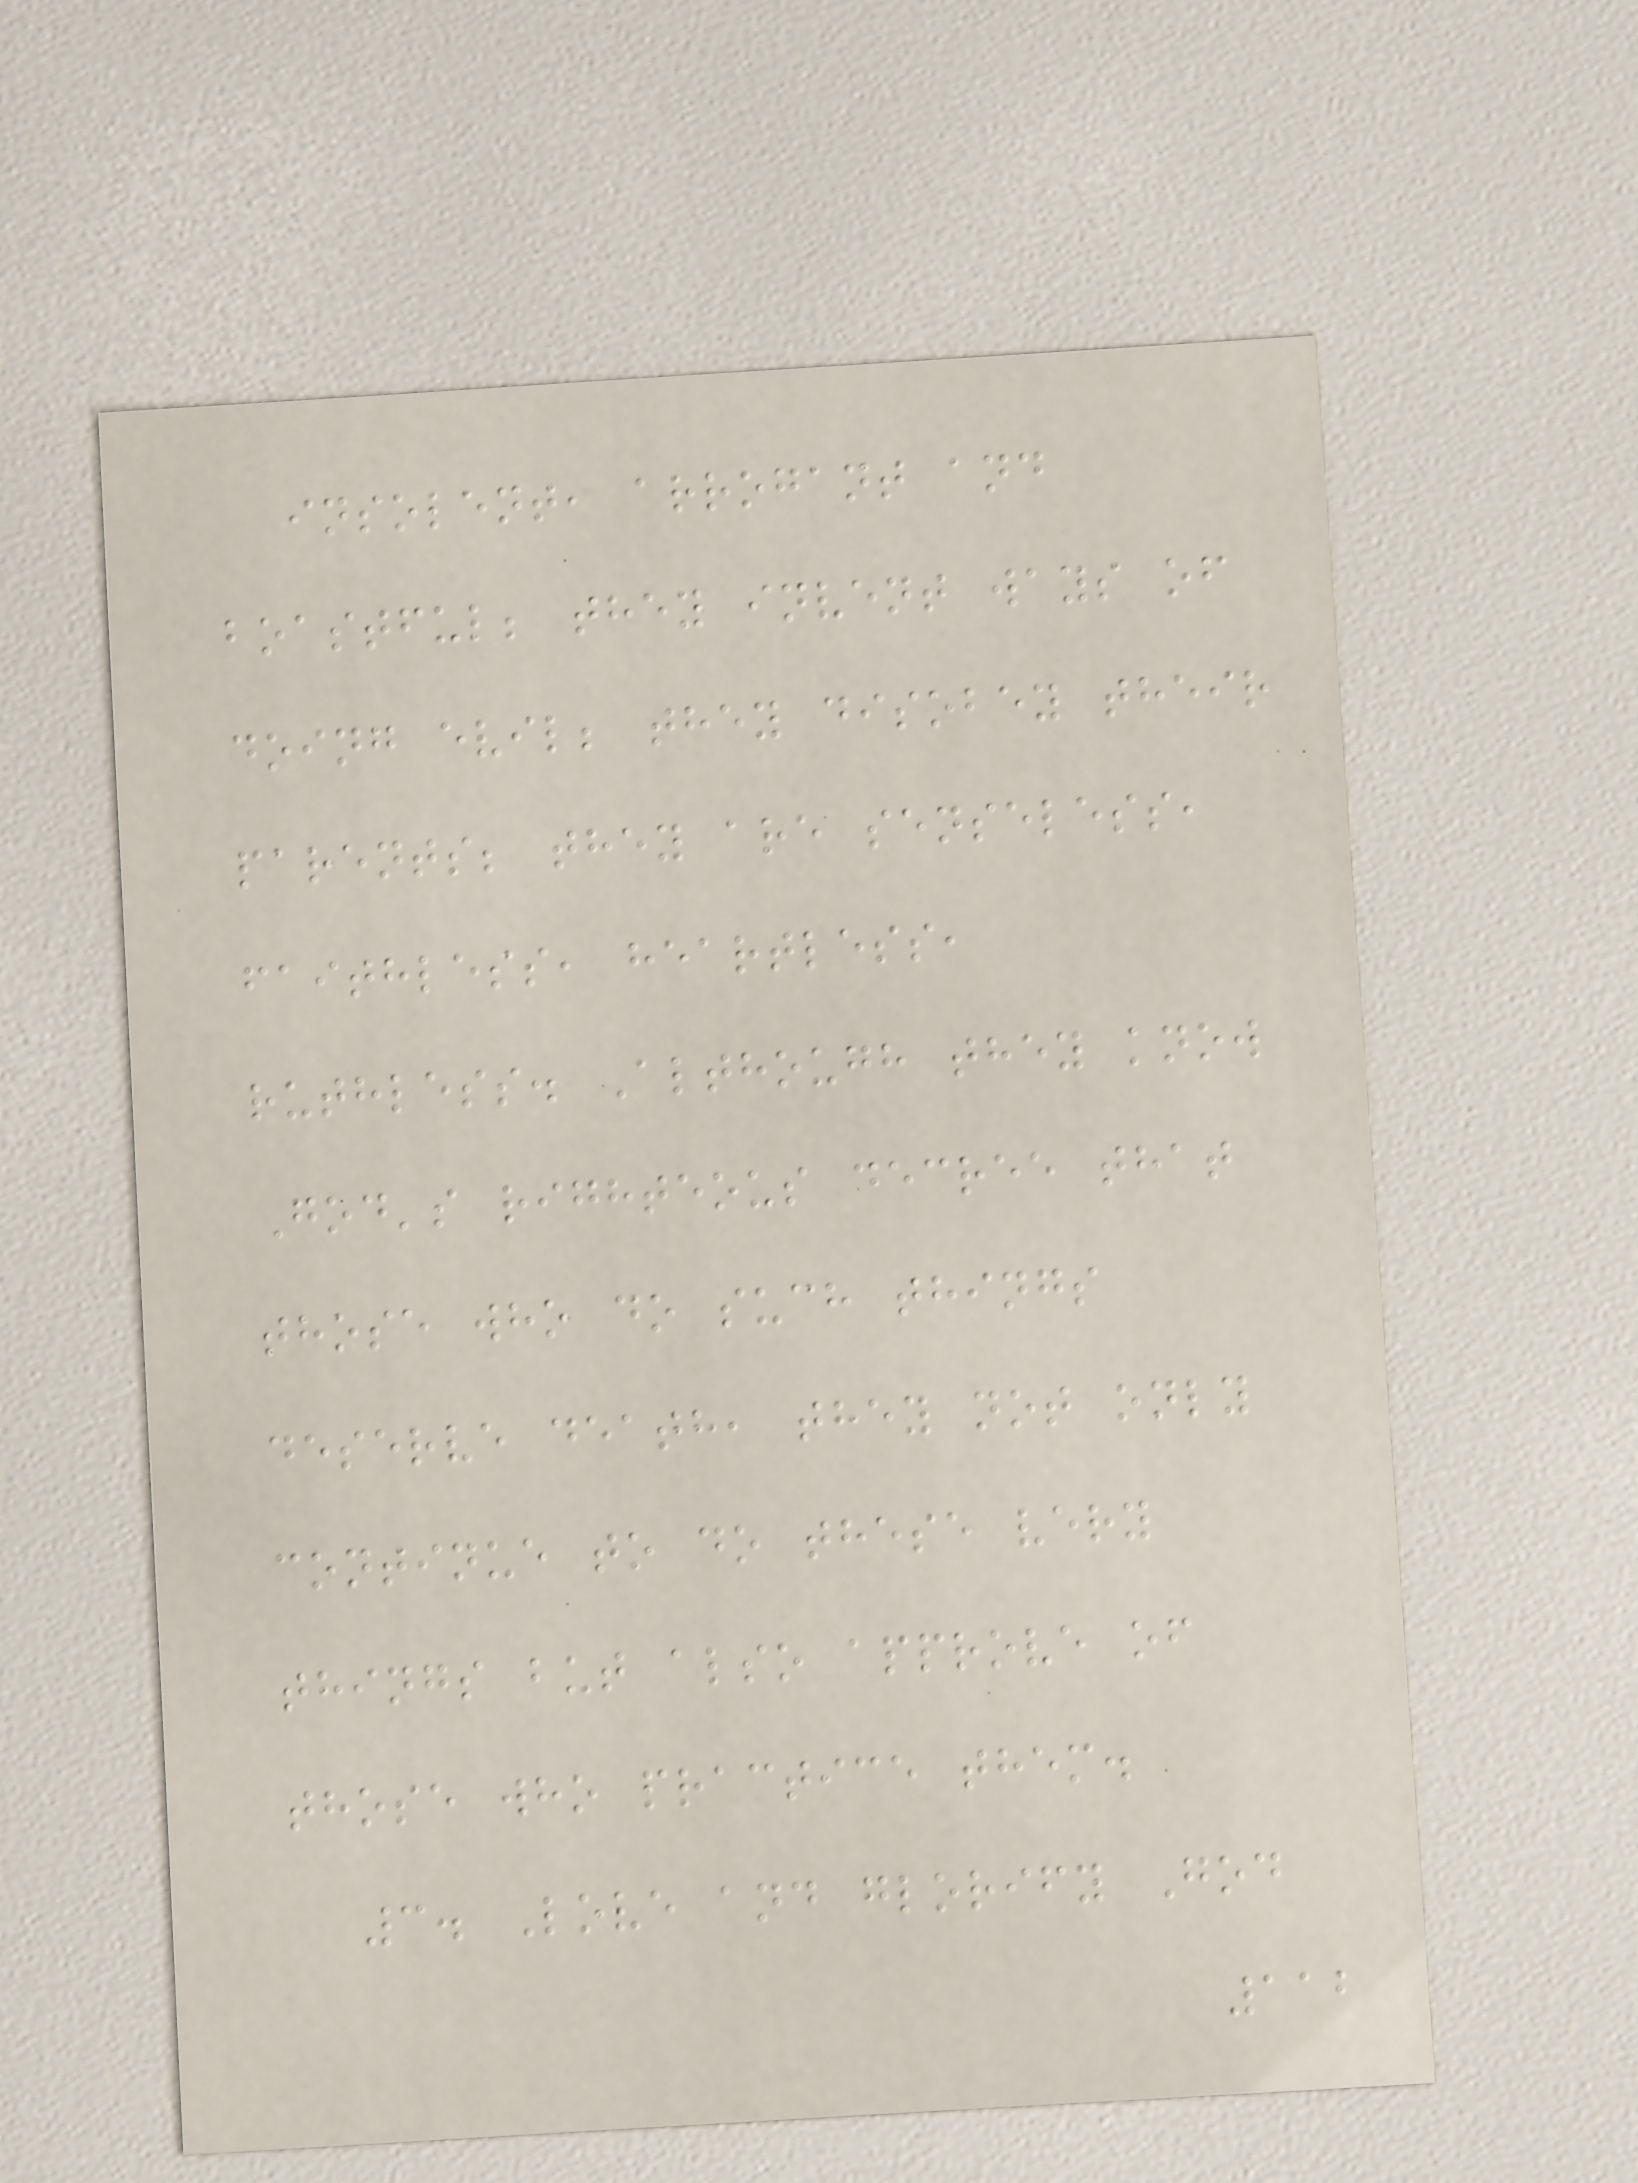insolent, arrogant and
boastful; they invent ways of
doing evil; they disobey their
parents; they are senseless,
faithless, heartless,
ruthless. Although they know
God's righteous decree that
those who do such things
deserve death, they not only
continue to do these very
things but also approve of
those who practice them.
3. Love and glorify God
112
